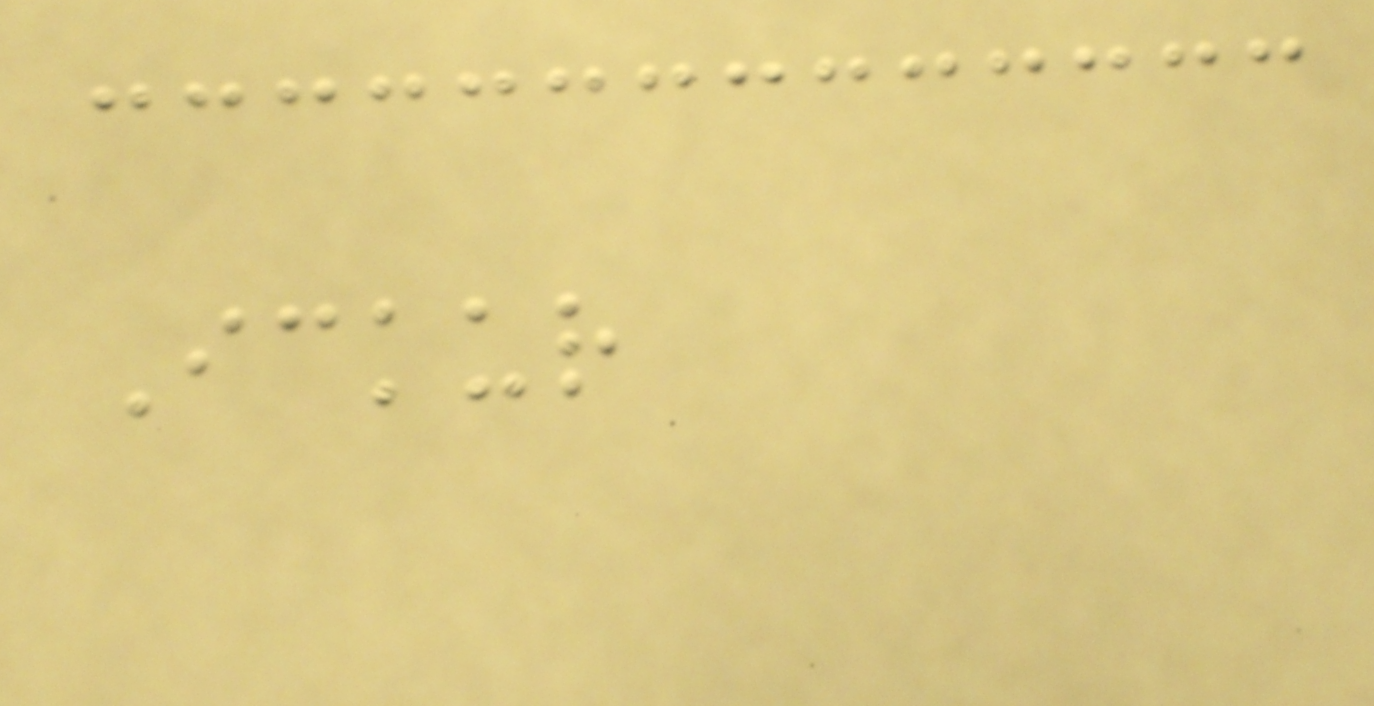Ickur
